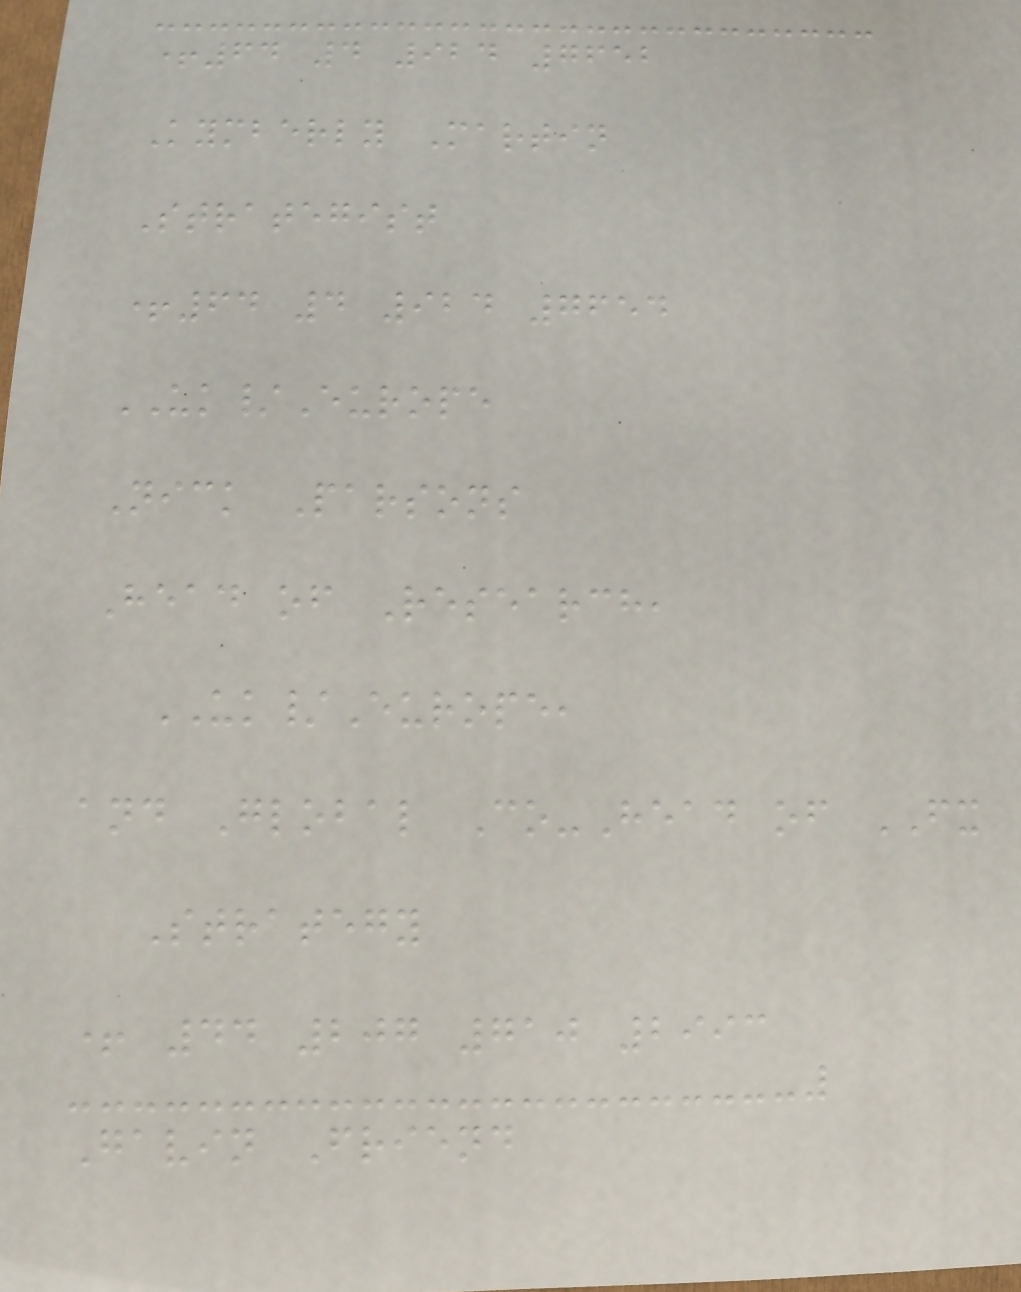+64 4 924 7652
Kymberly Martin
Strategist
+64 4 924 7654
UK/Europe
Nick Parsons
Head of Research,
UK/Europe,
and Global Co-Head of FX
Strategy
+ 44 207 710 2993
Gavin Friend
